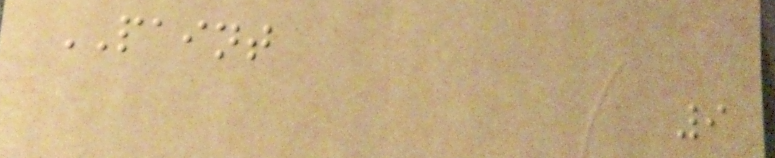PAINT
9
